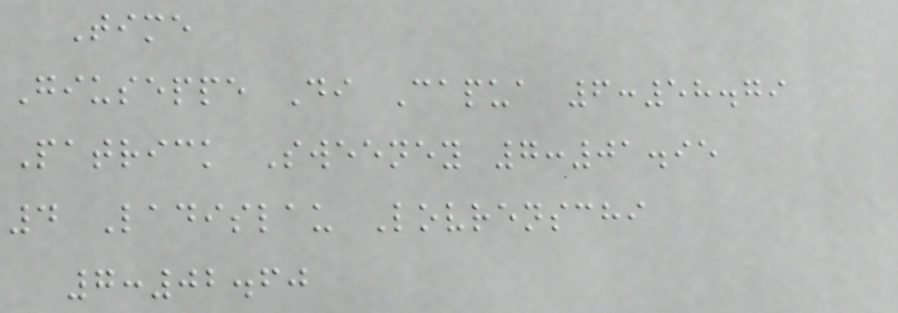Time
Giuseppe Di Capua 6:58.79
Patrick Sweeney 7:01.95
4 Ladislau Lovrenschi
7:02.60
